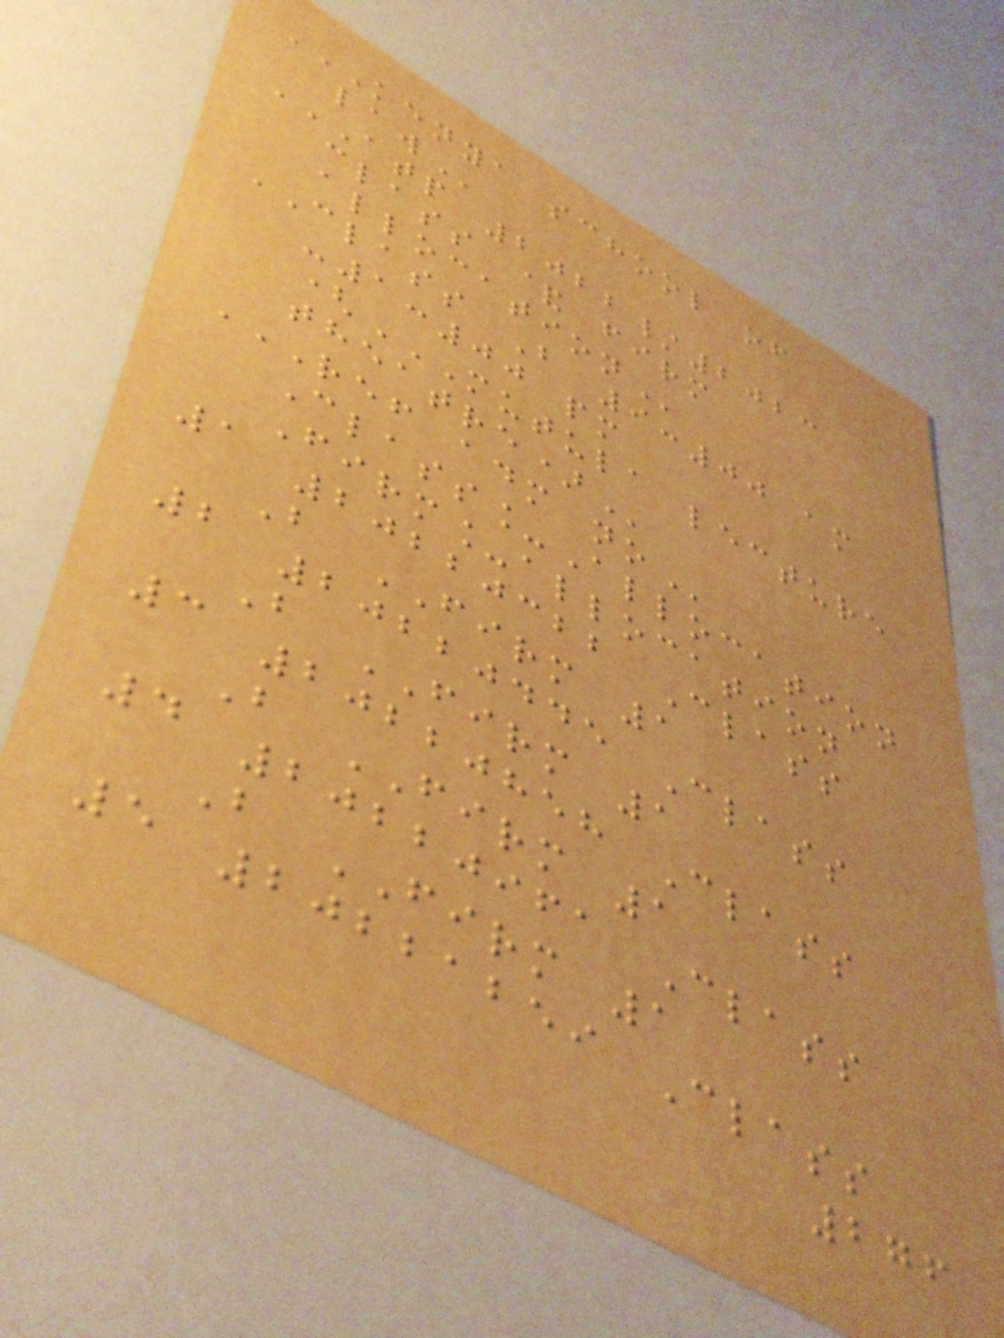KENYA SCHOOL OF
LAW
ATP 2022/2023
CLASS & FIRM
ALLOCATION
CLASS B 9:00 am
-1:00 pm
(MUTULA LECTURE
THEATRE)
REF ADM NO
Class_Allocation
Firm_allocation
1 20220322 Class
B FIRM 1
2 20220445 Class
B FIRM 1
3 20220858 Class
B FIRM 1
4 20220961 Class
B FIRM 1
5 20221259 Class
276
